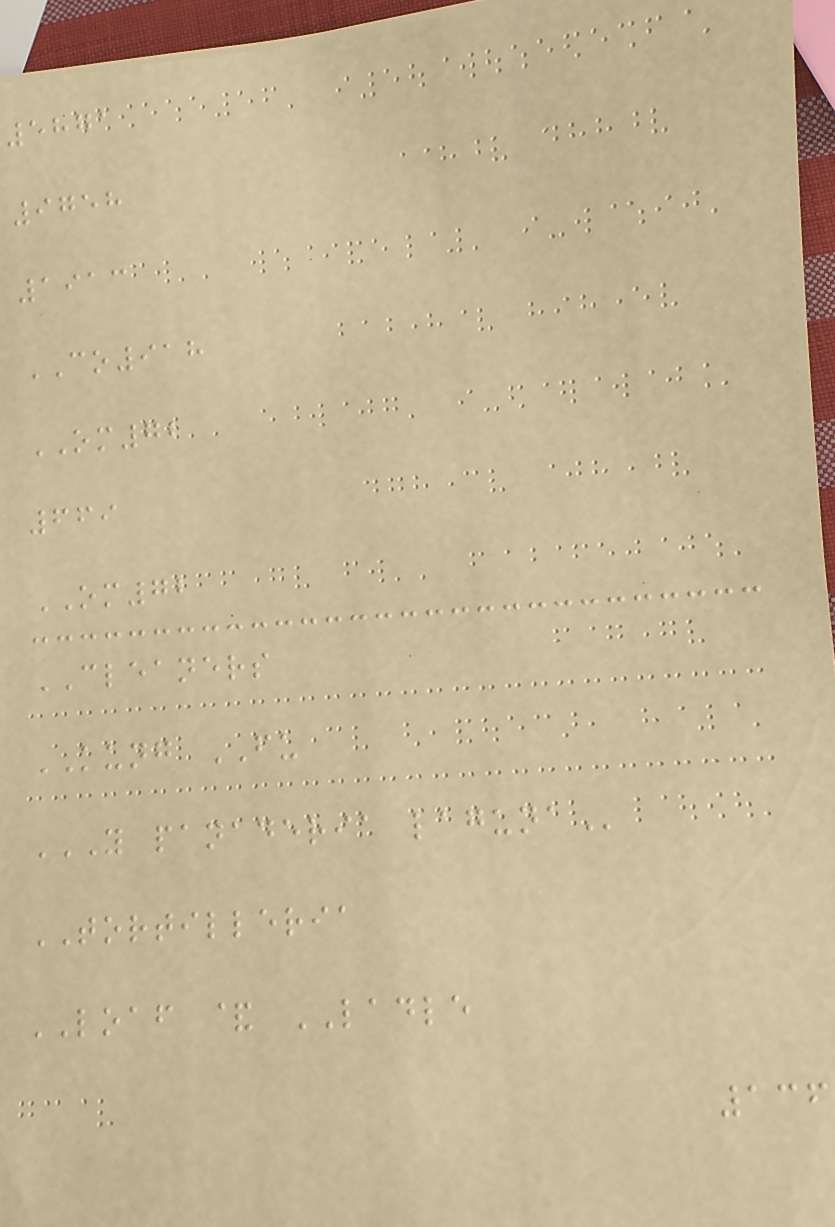5871
9758
1913
CO918
OM72
669
OM72
CLEANERS
KUNG FU
Y PANADERIA LAGUNA
TORTILLERIA
LOAF & LADLE
136
